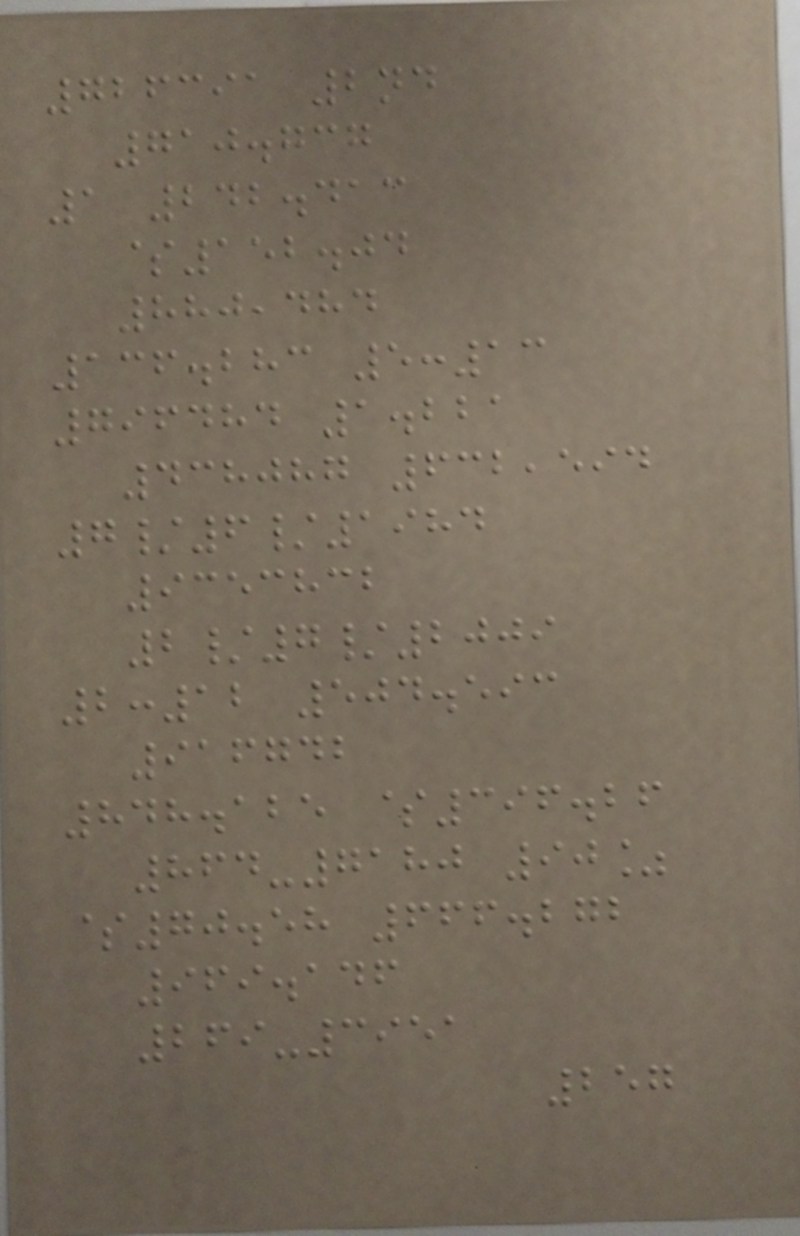726391 2nd
710.737
1 242.413
$152.04
880,484
136.283 5:13
796484 1.221
438087 632,594
7/6/1984
9353832
2/7/2009
2:12 504.593
916742
848.125 $396.26
864-7180 90%
$70.58 666.272
969.146
269-3951
257
